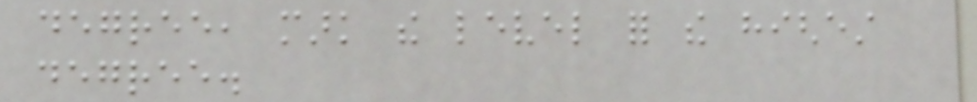degree, mark the level for the highest
degree.
